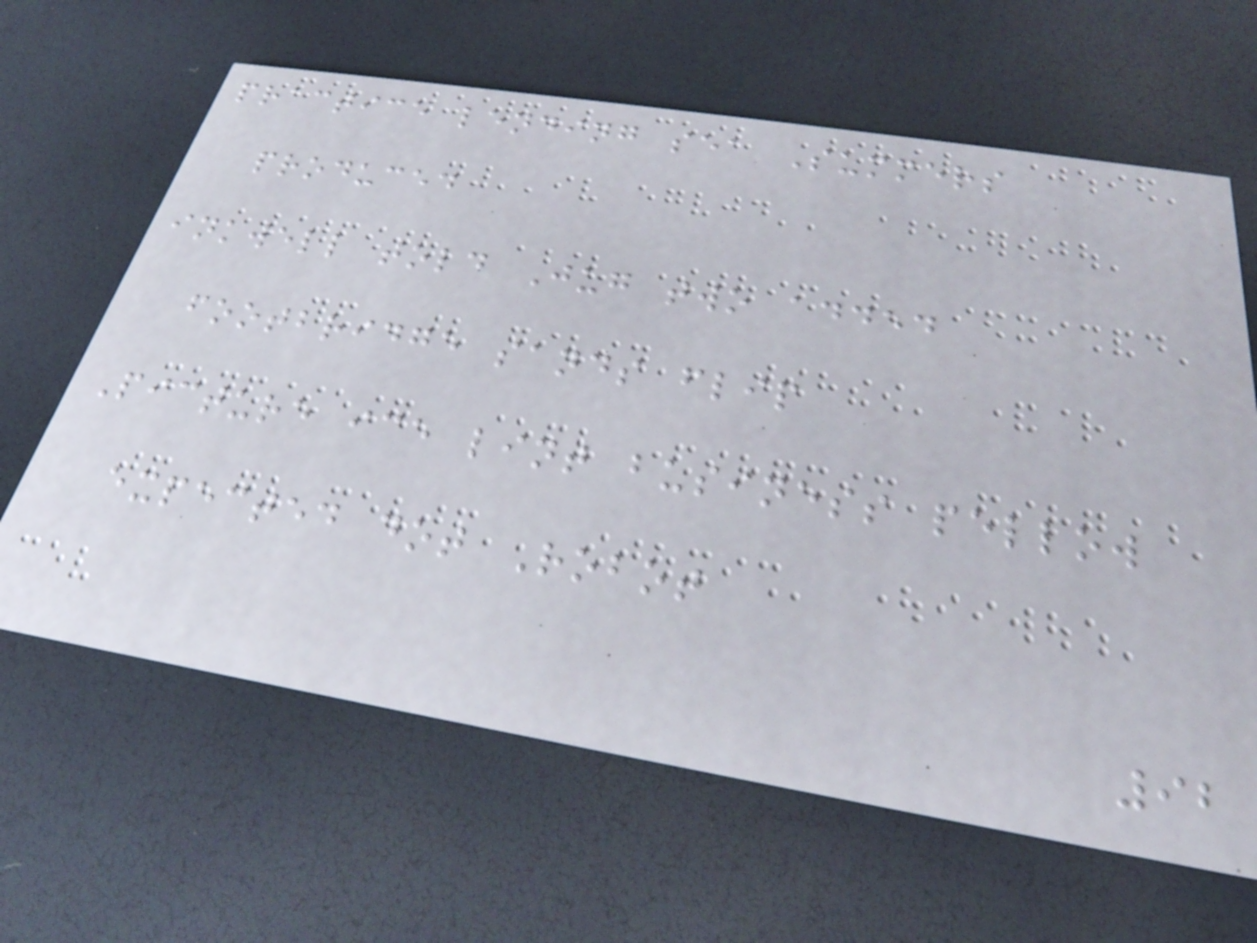practice lending sea Summers
produced
inkwell told Jug two added
footbridge sands flip
Picture ice lint business pellow
expected dot Robot
92
